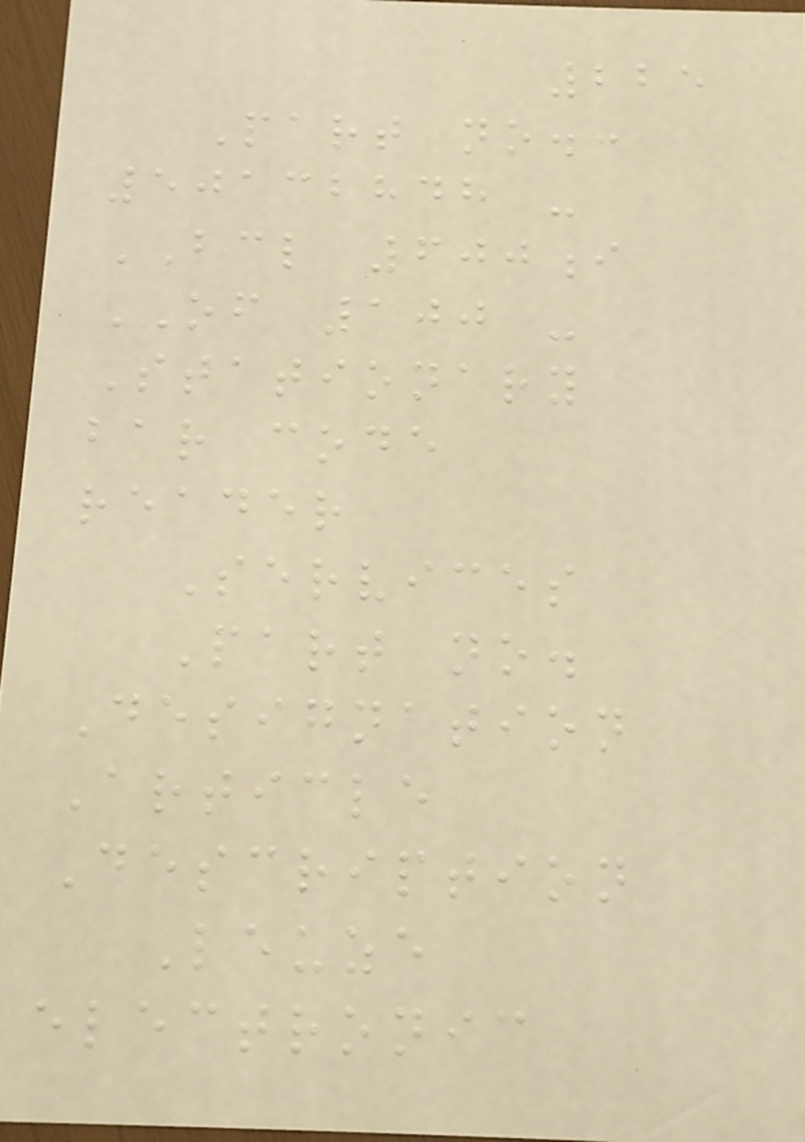225
Part no.:
50132848 -
BCL 600i
OF 100 -
Stationary
bar code
reader
Services
Part no.
Designation
Article
Description
Leuze
electronic
